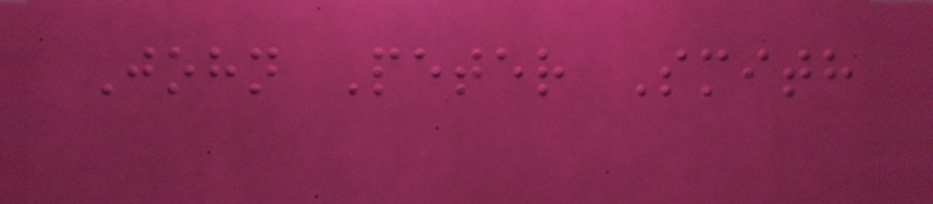John Peter Smith
